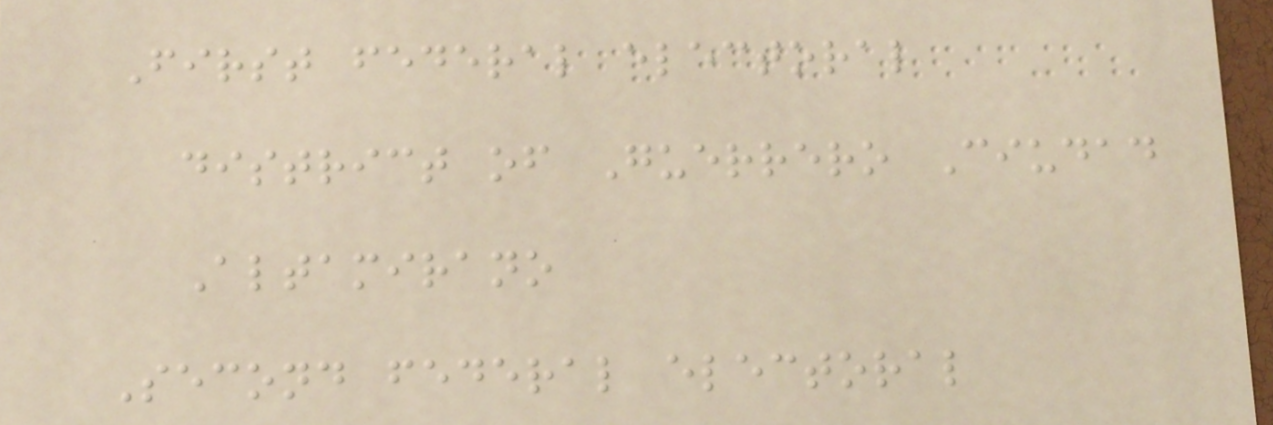First federal electoral
district of Guerrero Ciudad
Altamirano
Second federal electoral
